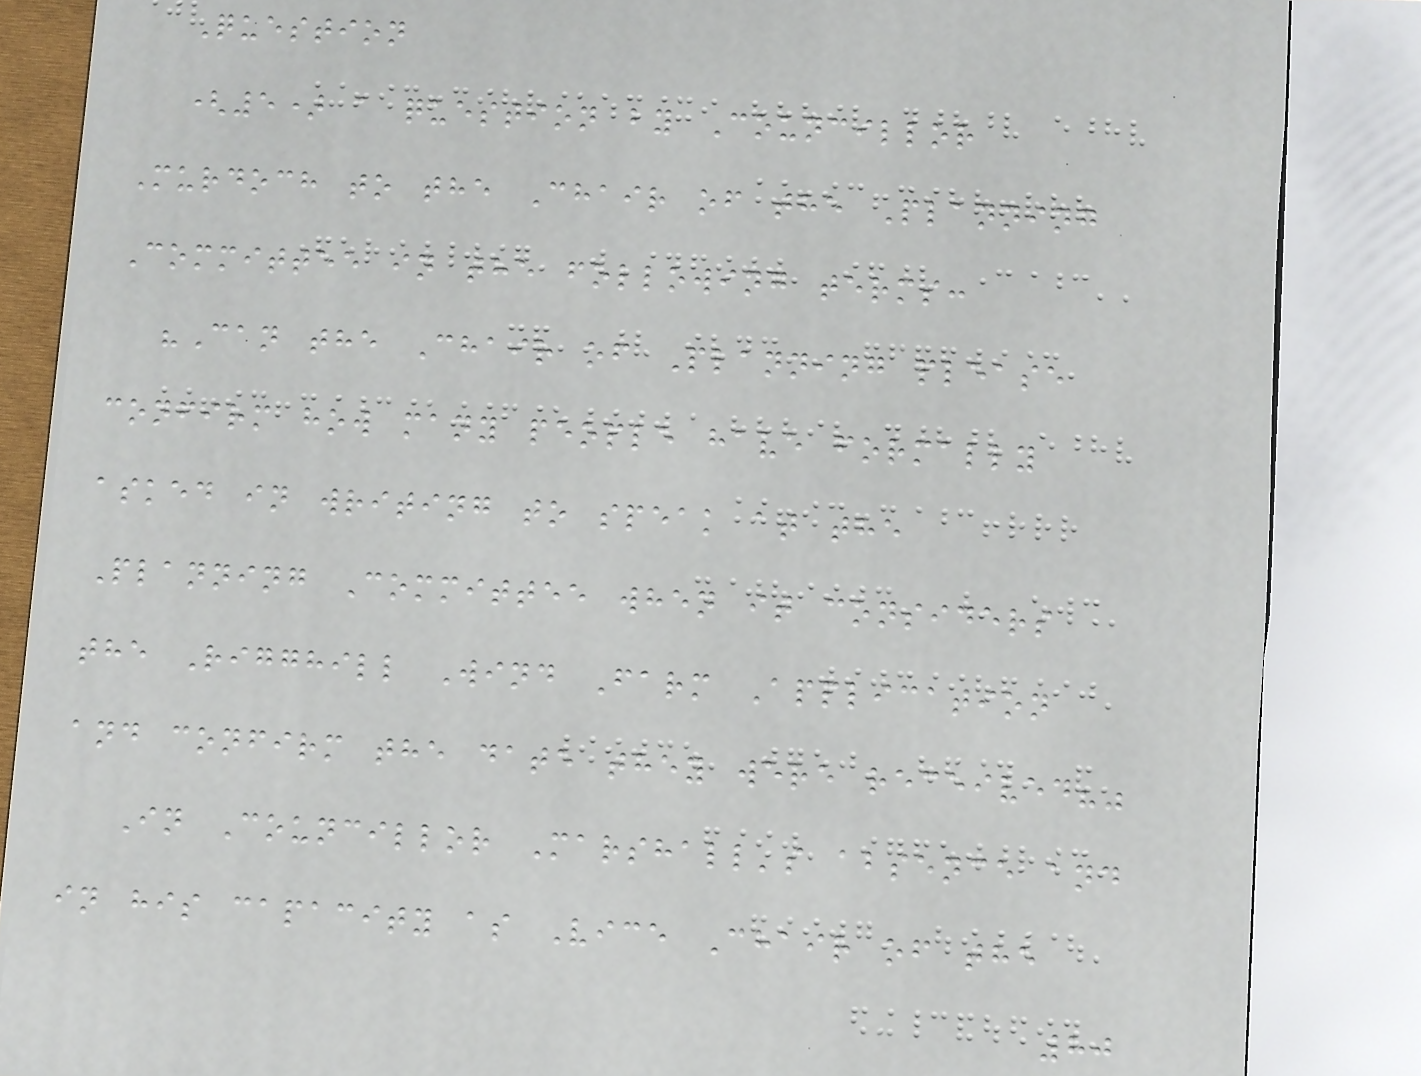Question
(5) a question by Councillor
Murdoch to the Chair of the Planning
Committee in the following terms:
"Can the Chair of Planning please
confirm how many people have formally
asked in writing to speak at the
Planning Committee when it considers
the Rigghill Wind Farm Application
and confirm the date they were received?"
In Councillor Marshall's absence and
in his capacity as Vice Chair of the
80
